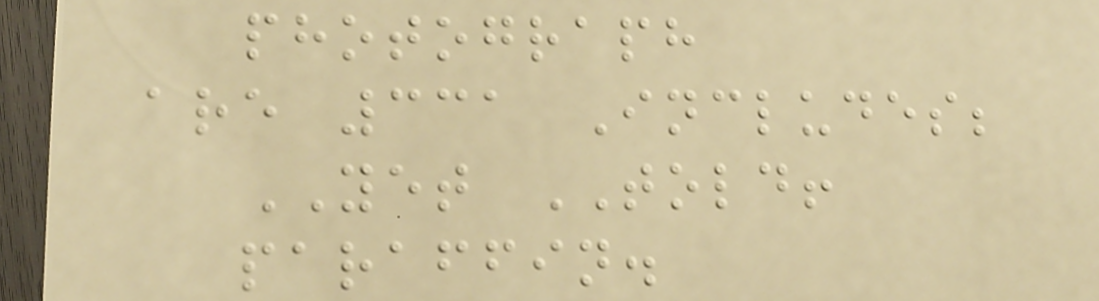photograph
are 331 Includes;
YET TOLD!
paraffin.
